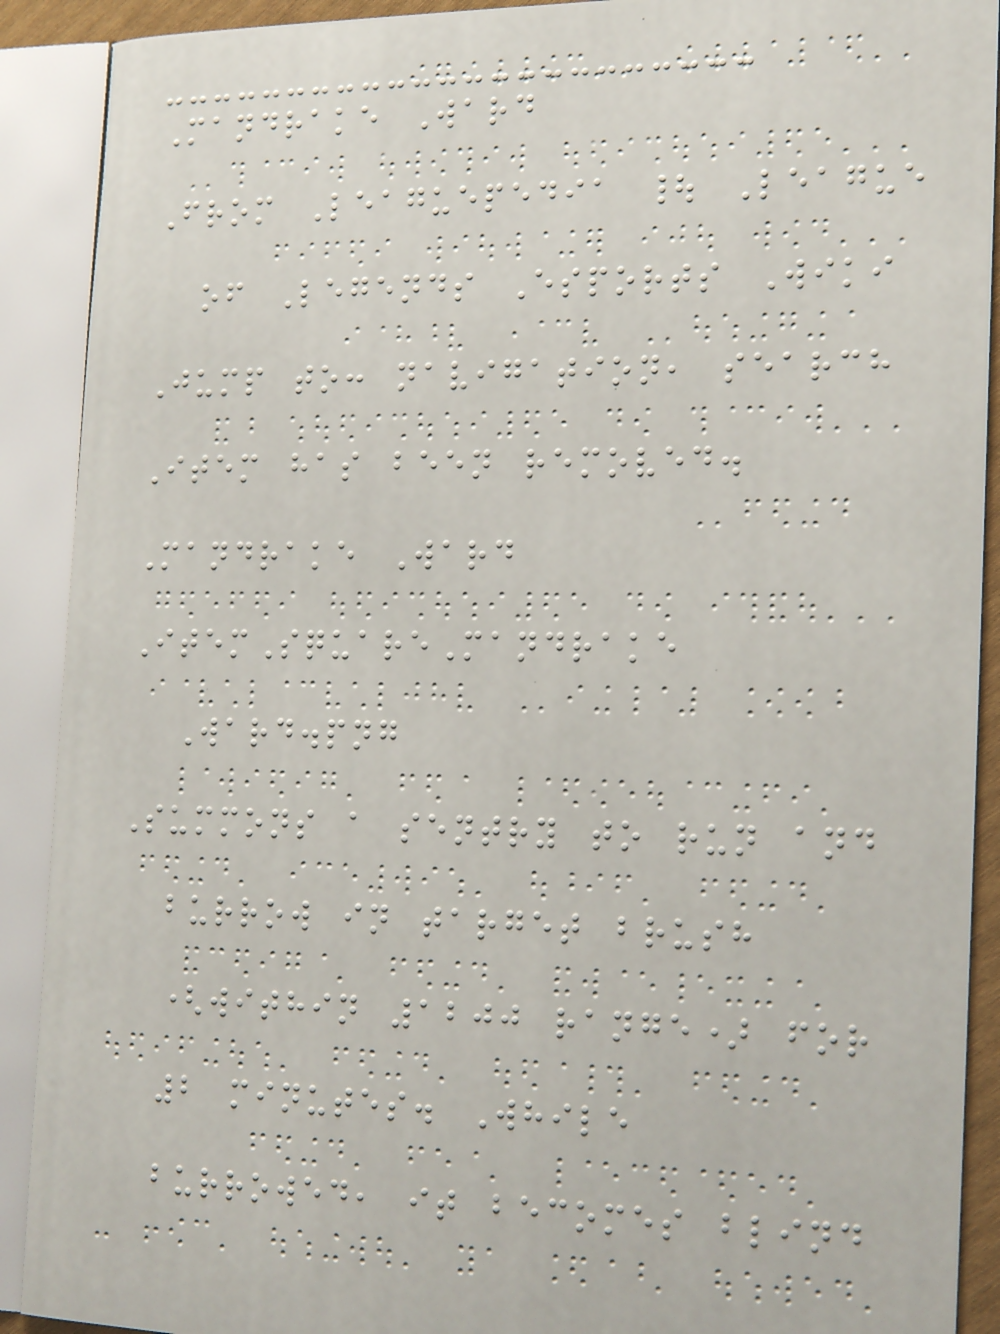Mandrake Ward
From Leaguepedia | League
of Legends Esports Wiki
Jump to: navigation, search
Item has been removed.
Mandrake Ward
ItemSquareMandrake
Ward.png
Summons a sentry to run and
burrow in target brush
(within 1200 range) for
2 minutes. While
burrowed, it becomes blind
